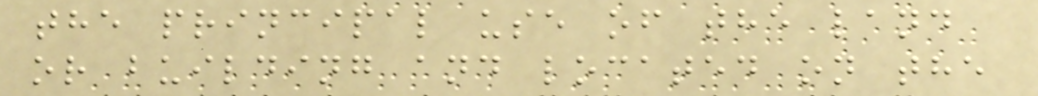the principal use of the land
or building and located on the
